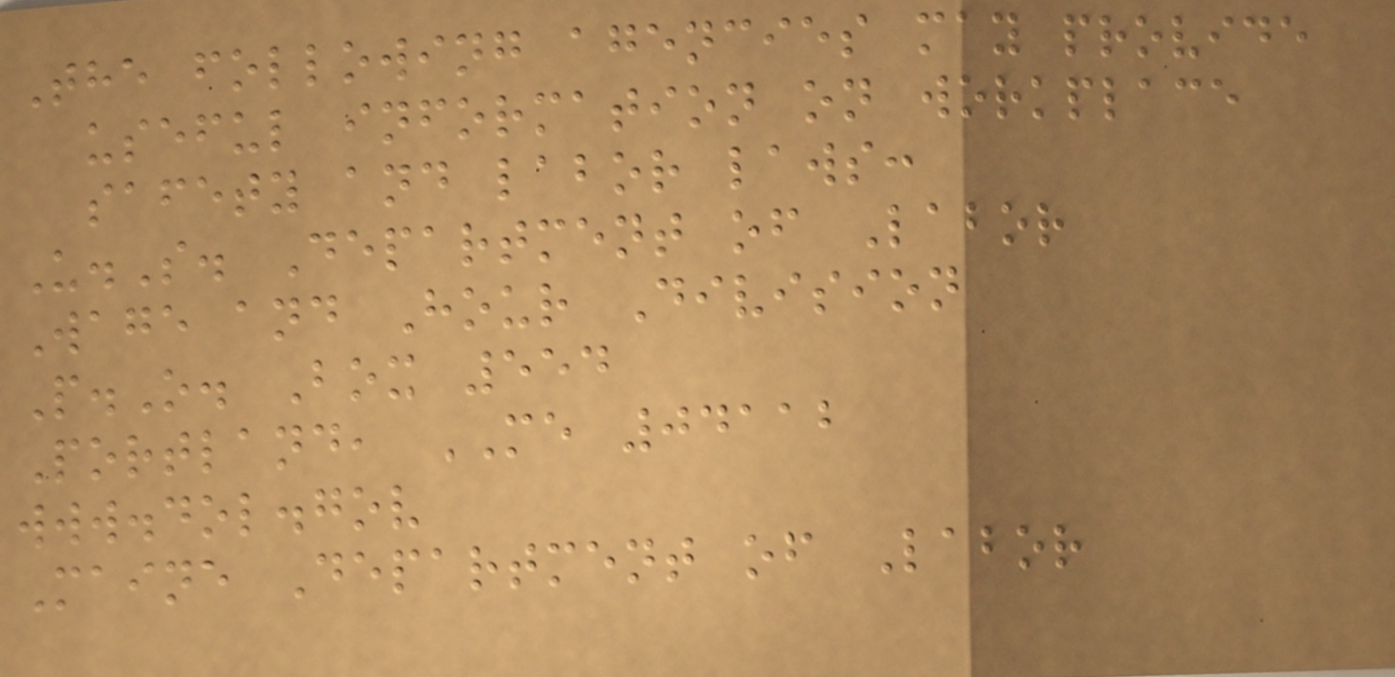The following agencies may provide
useful information on workplace
safety and labor laws:
U.S. Department of Labor
Wage and Hour Division
P.O. Box 554
Portland, ME 04112
www.dol.gov
Maine Department of Labor
